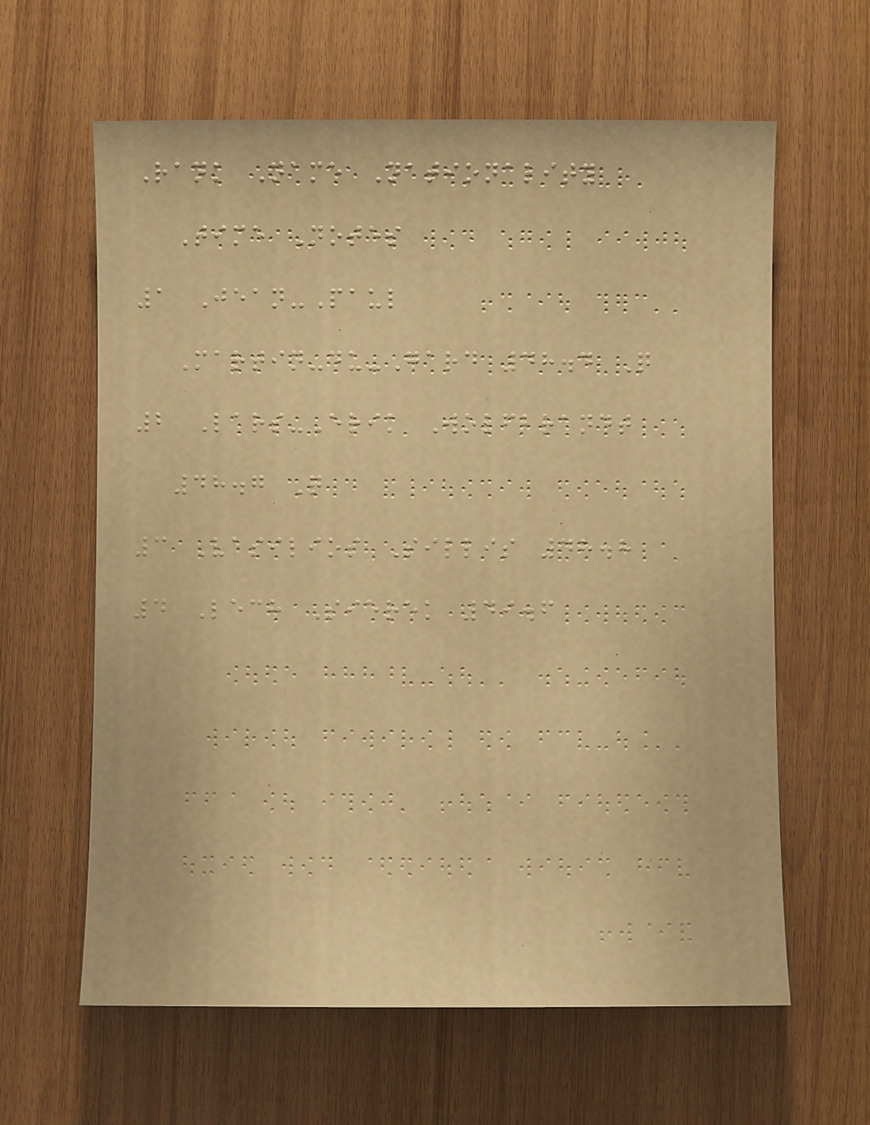Rank Name Nationality
Time Notes
1 Jean-Paul
Martin-du-Gard 48.4 Q
2 Lars-Erik Wolfbrandt
48.7 Q
3 Vasilios Sillis 48.8
4 Lech Sierek 49.6
